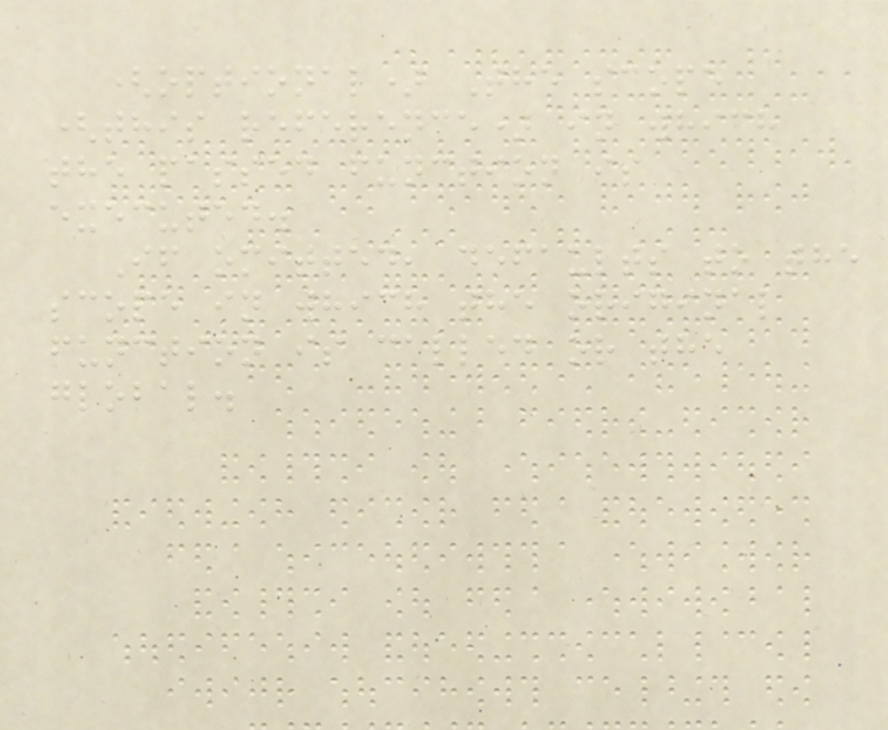(optional) The scope
(this reference) in which
the passed function is
executed.
If omitted, defaults to the
scope in which the original
function is called or the
global.
